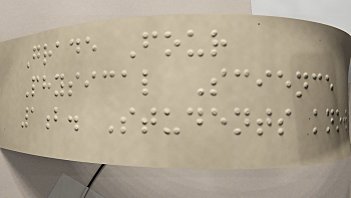Grade Four
Physical Science
1b. Students know
